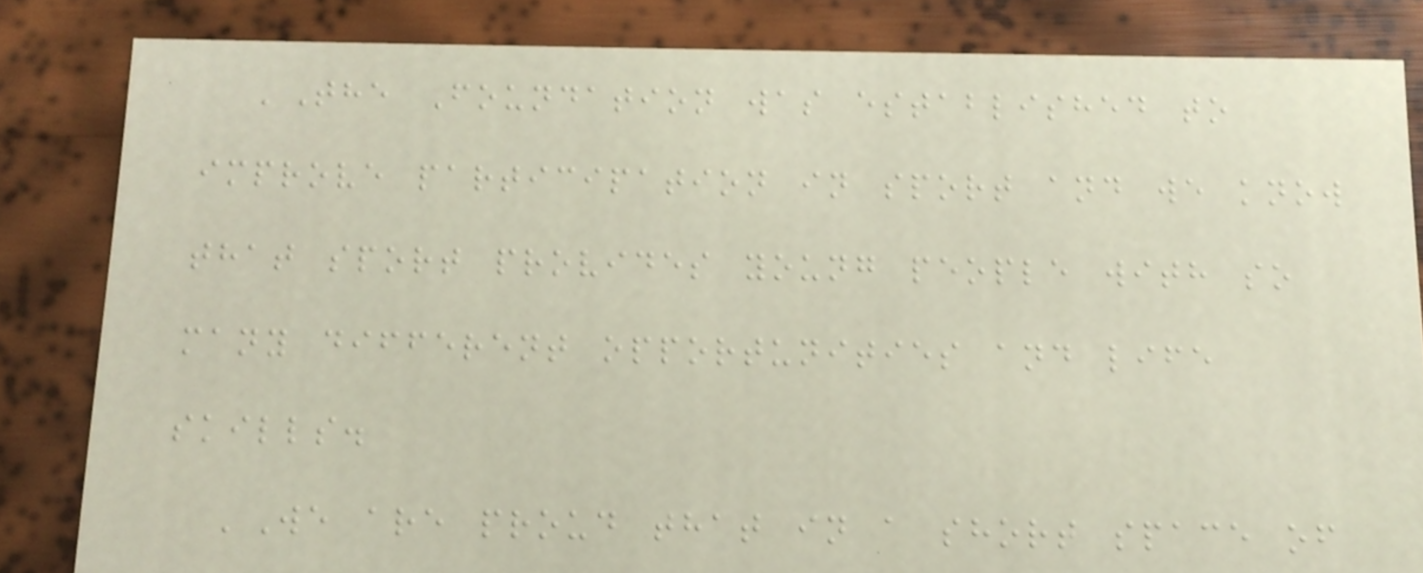'The Foundation was established to
improve participation in sport and we know
that sport provides young people with so
many different opportunities and life
skills.
'We are proud that in a short space of
